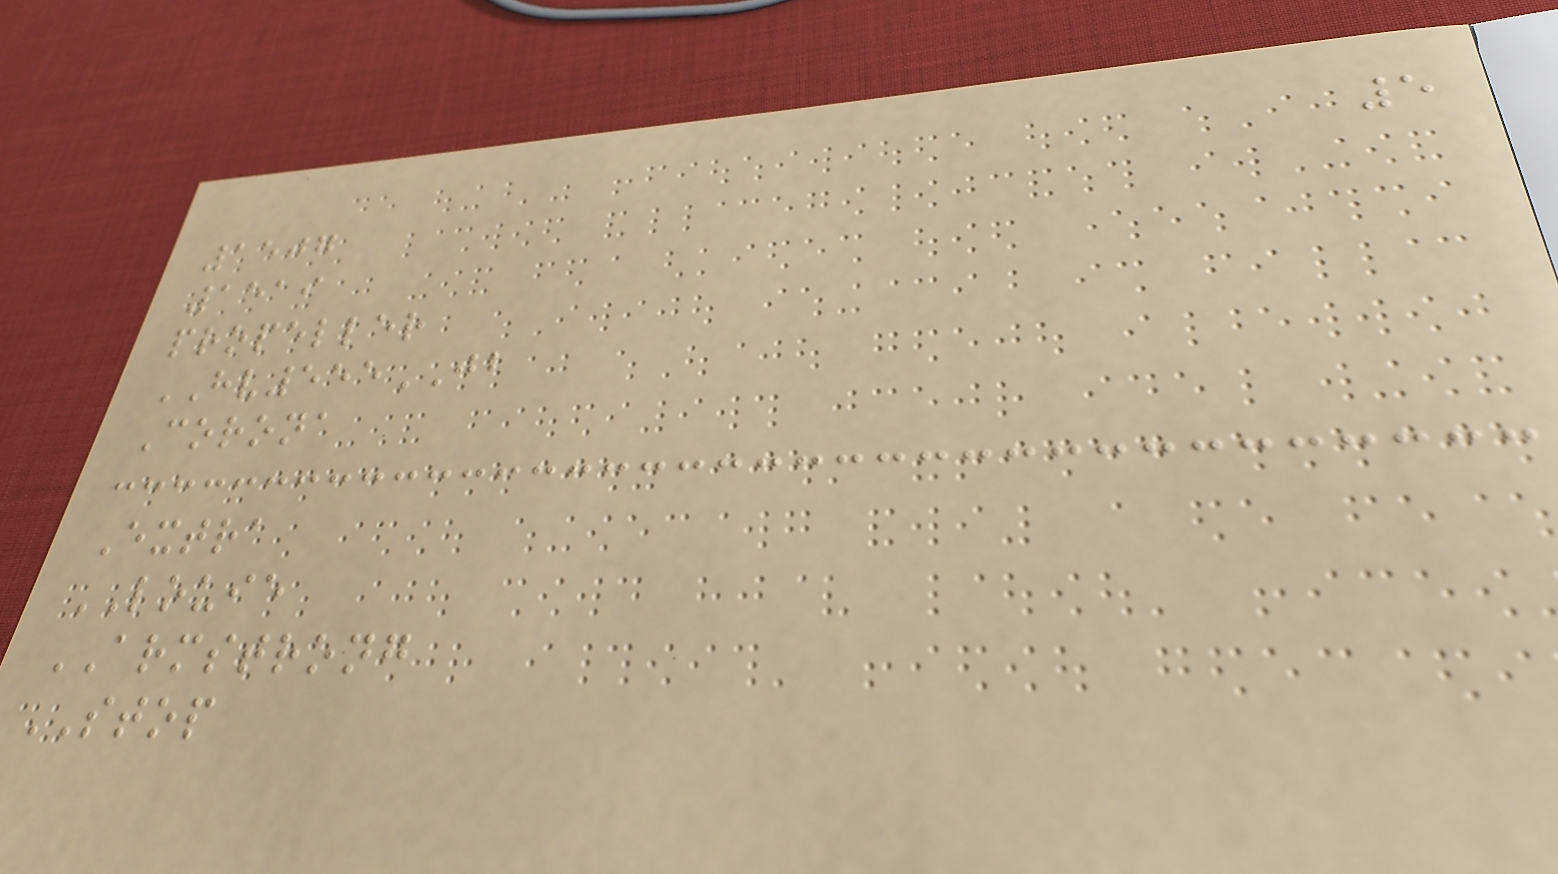5
1507
1519
propeller
HV555JB
Corona
Extra
LOUIE
ARMSTRONG
STOP
